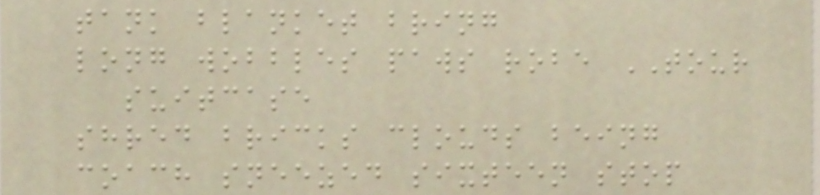tank blanket bring
long wobbles paws robe TOUR
suitcase
shred bricks clouds being
coach sneezed sixteen stop
